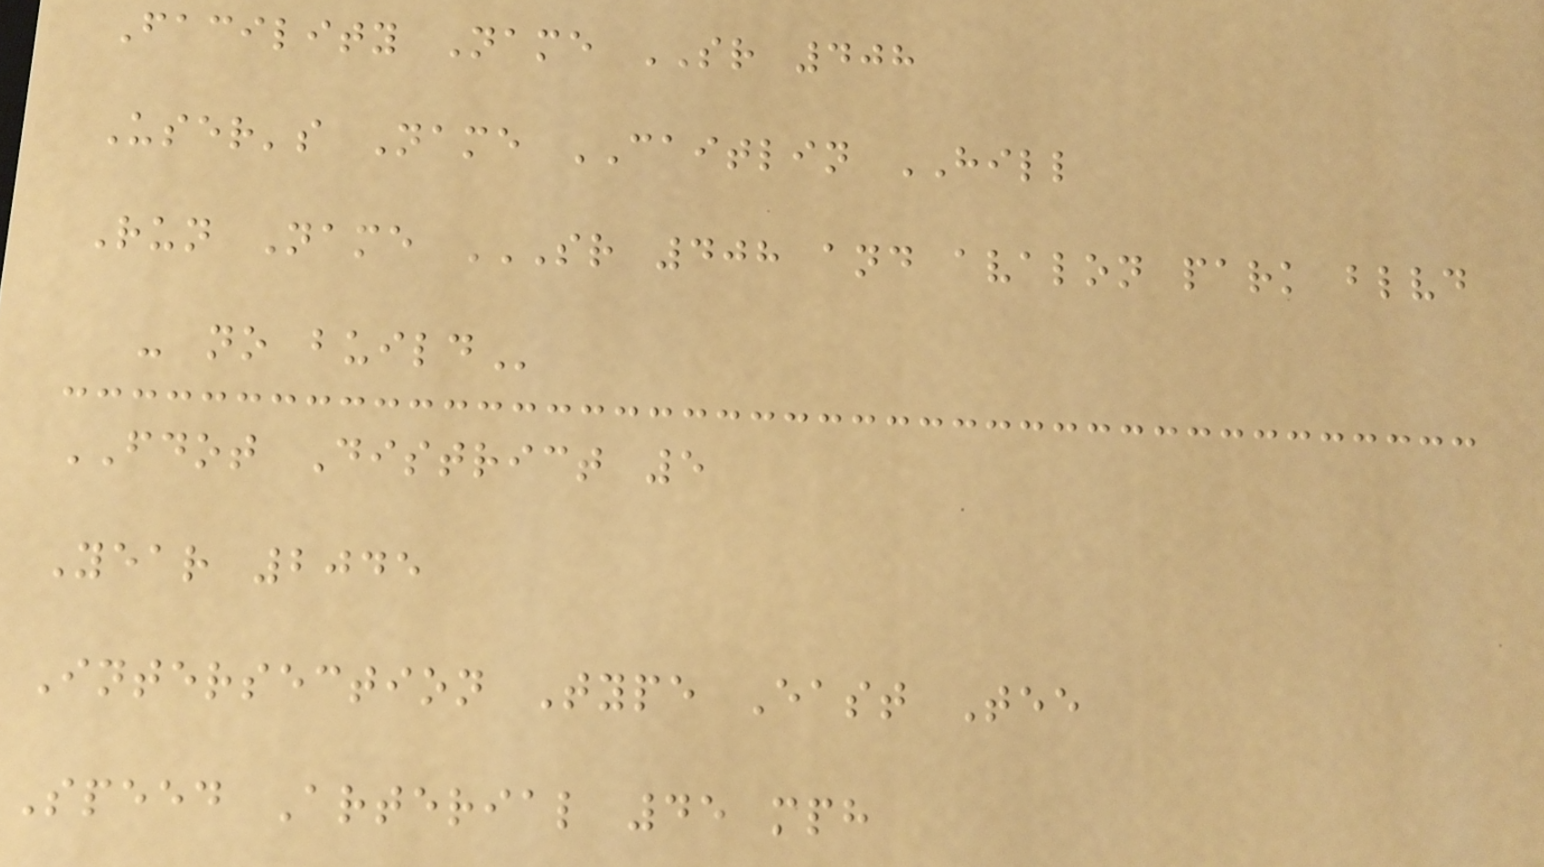Facility Name SR 408
User's Name CAITLIN HILL
Run Name SR 408 AND AVALON PARK BLVD
- NO BUILD
FDOT District 5
Year 2045
Intersection Type East Tee
Speed Arterial 45 mph
